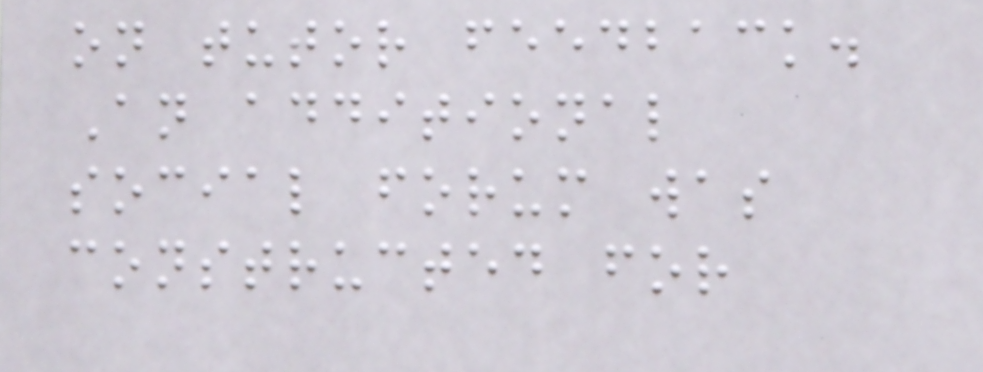on tutor feedback.
An additional
social forum was
constructed for
